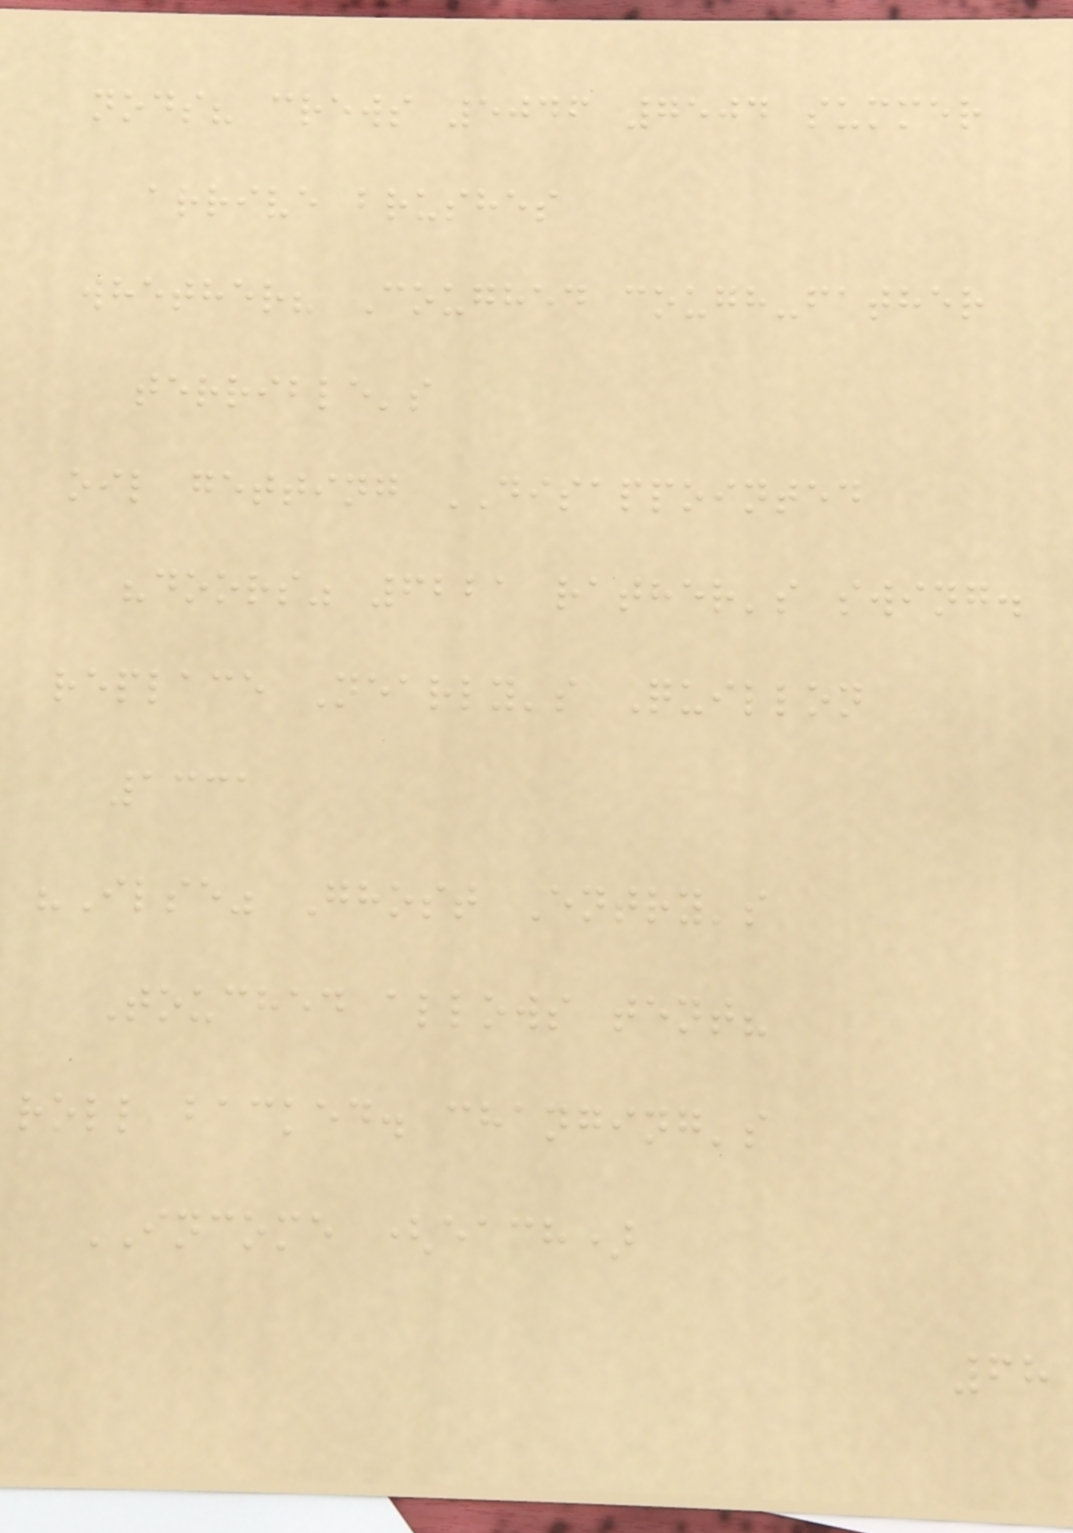nods? crews 5046 7504 summer
arrive brushes
whether? Coughed cough-father
terrible's
oil getting DISAPPOINTED
"doors" 6221 rather's swing.
replace Nearly's Quillon
1331
"Ilse" Ghost Entry's
Touched allows tent?
roll backed. changing's
INCOME (each)
68
